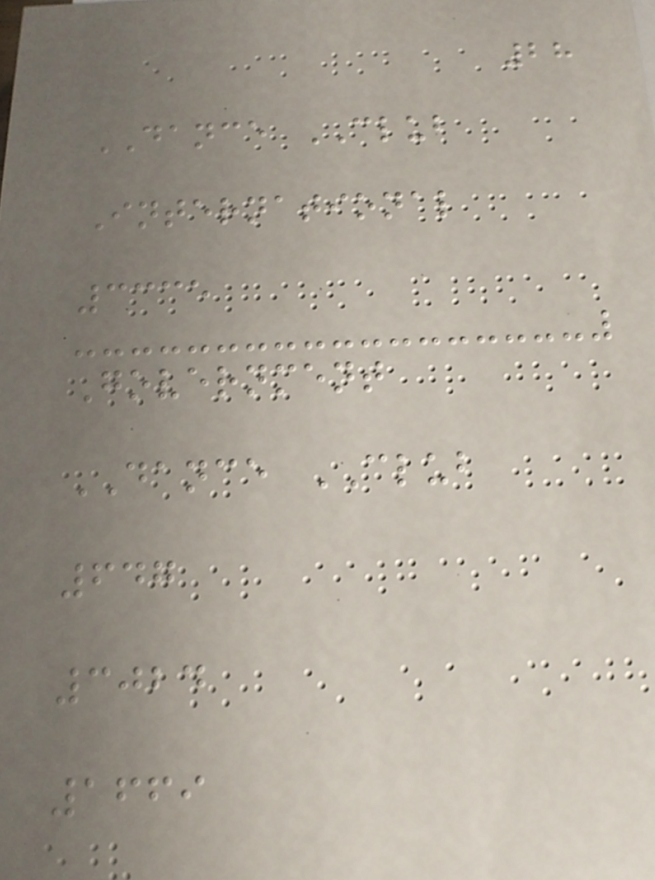28
DANCE CLUB
International
3335
Government
DANCE CLUB
647
3024
1669
